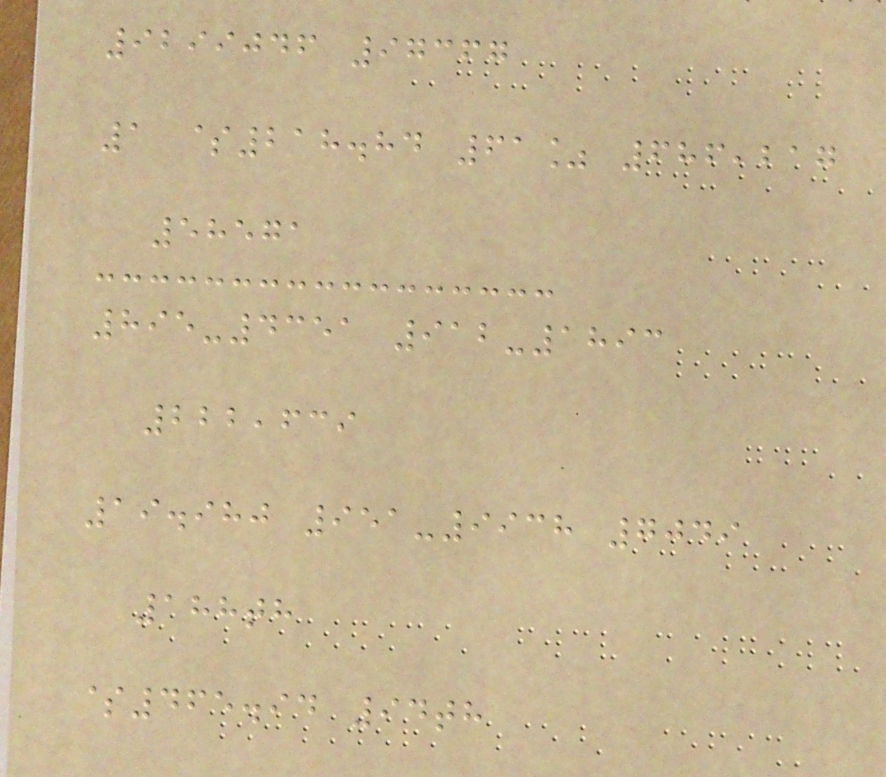9299046 97367
1 $218.84 61% 686,217
58571
895-4351 912-1893
222,639
19.980 951-9938 7049
188th
$465.94 94th
